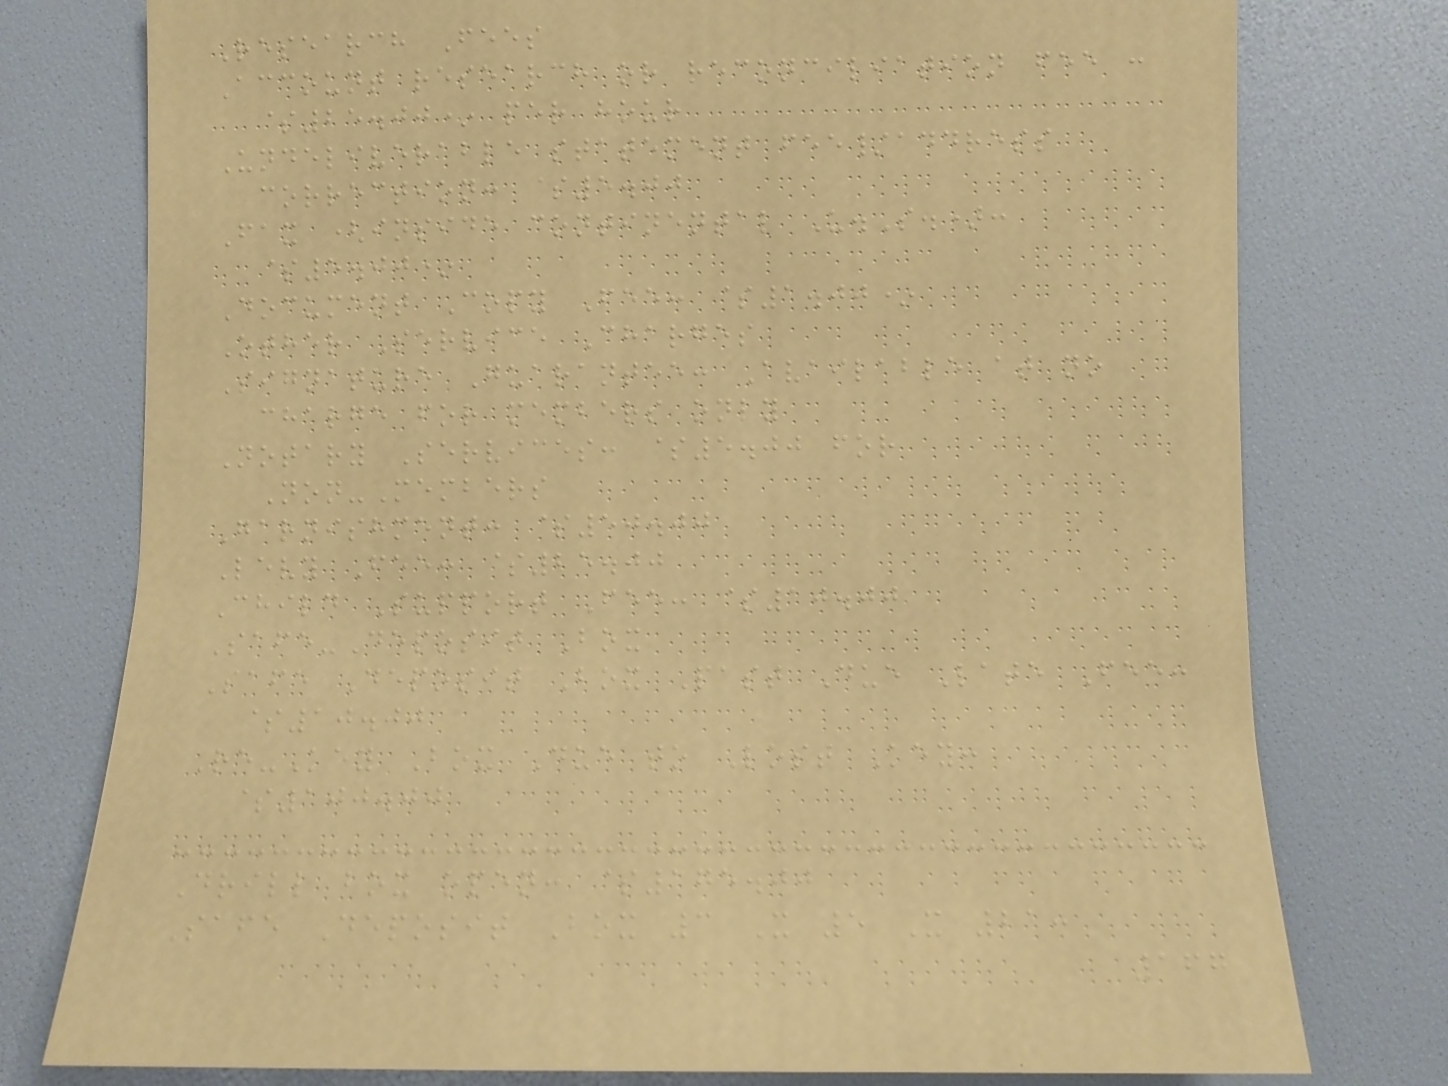Research Fees
Account research or reconciliation fee :
$25.00* per hour
Undeliverable statement fee/address
correction: $5.00
Fax (inside continental U.S.):
$5.00*
Document Copy Fee: $1.00*
Other Service Charges
Signature Guarantee: Available at no
charge for members only
Notary Services: $5.00 for
Non-Members
Garnishment: $50.00
Levy Fee: $25.00
Child Support Fee: $10.00
Safe-Deposit Box
Safe Deposit Box Past Due Late Fee:
$10.00
Re-Key Box Due to Lost Key:
$100.00
Drill box open: $175.00
Safe Deposit Box 3 X 5 X 21:
167
